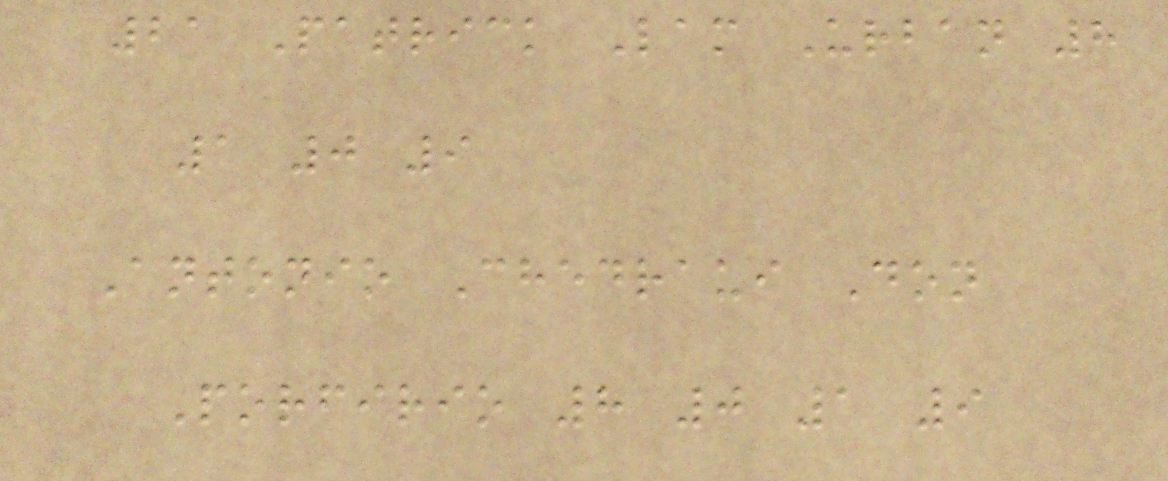21 Patrick Lam Urban 8
1 0 9
Antonio Chedraui Don
Porfirio 8 0 1 9
